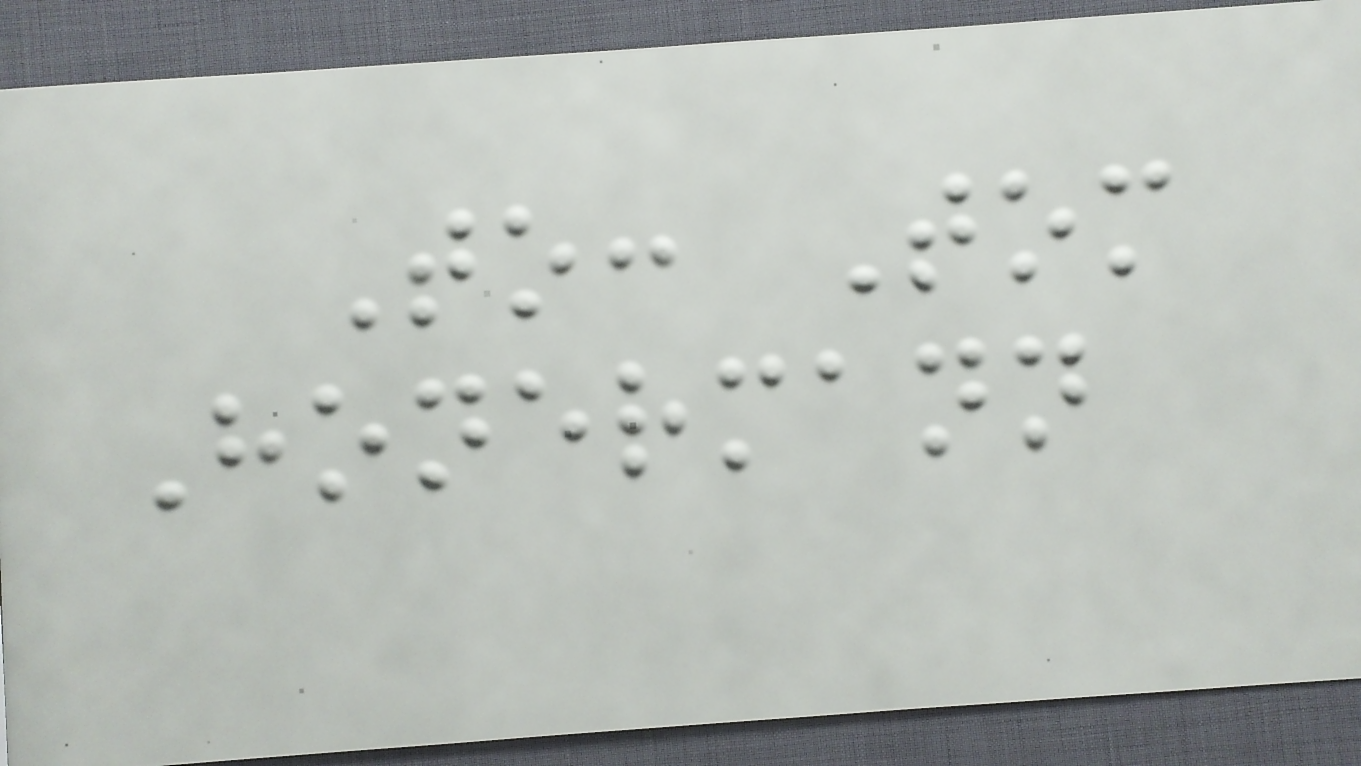To: Tom
Honermann
